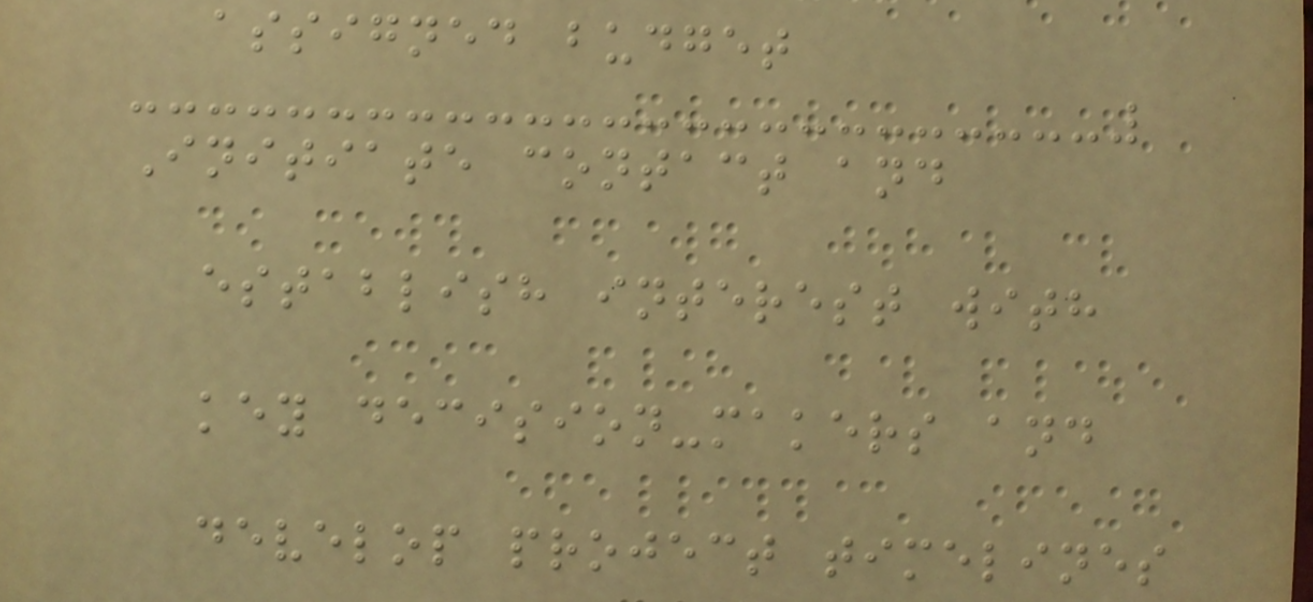assigned budget
Initiate contact and
establish interest with
key decision-makers and
develop project timelines
